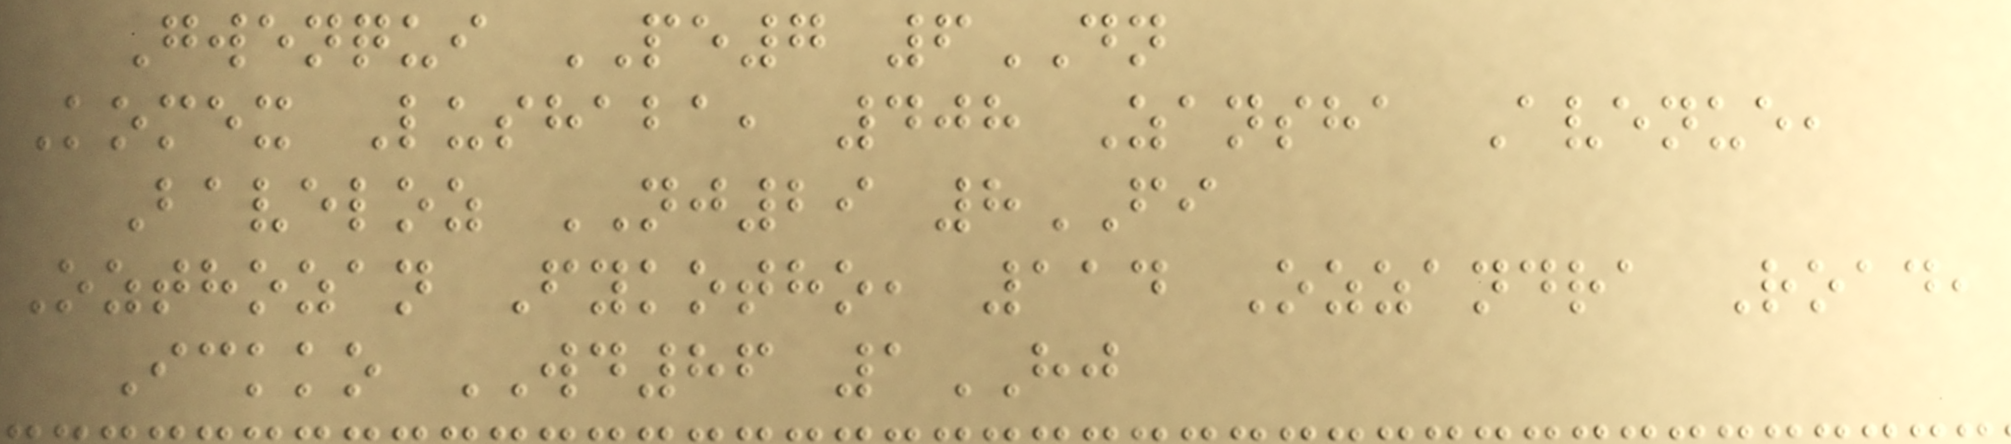Gwenqui PE7 6DN
Komex Lushaba, 408 Zansha Avenue,
Baveloz NJ29 8FI
Ozthozan Fykotho, 114 Ozzandra Road,
Ickko WD86 1HJ
